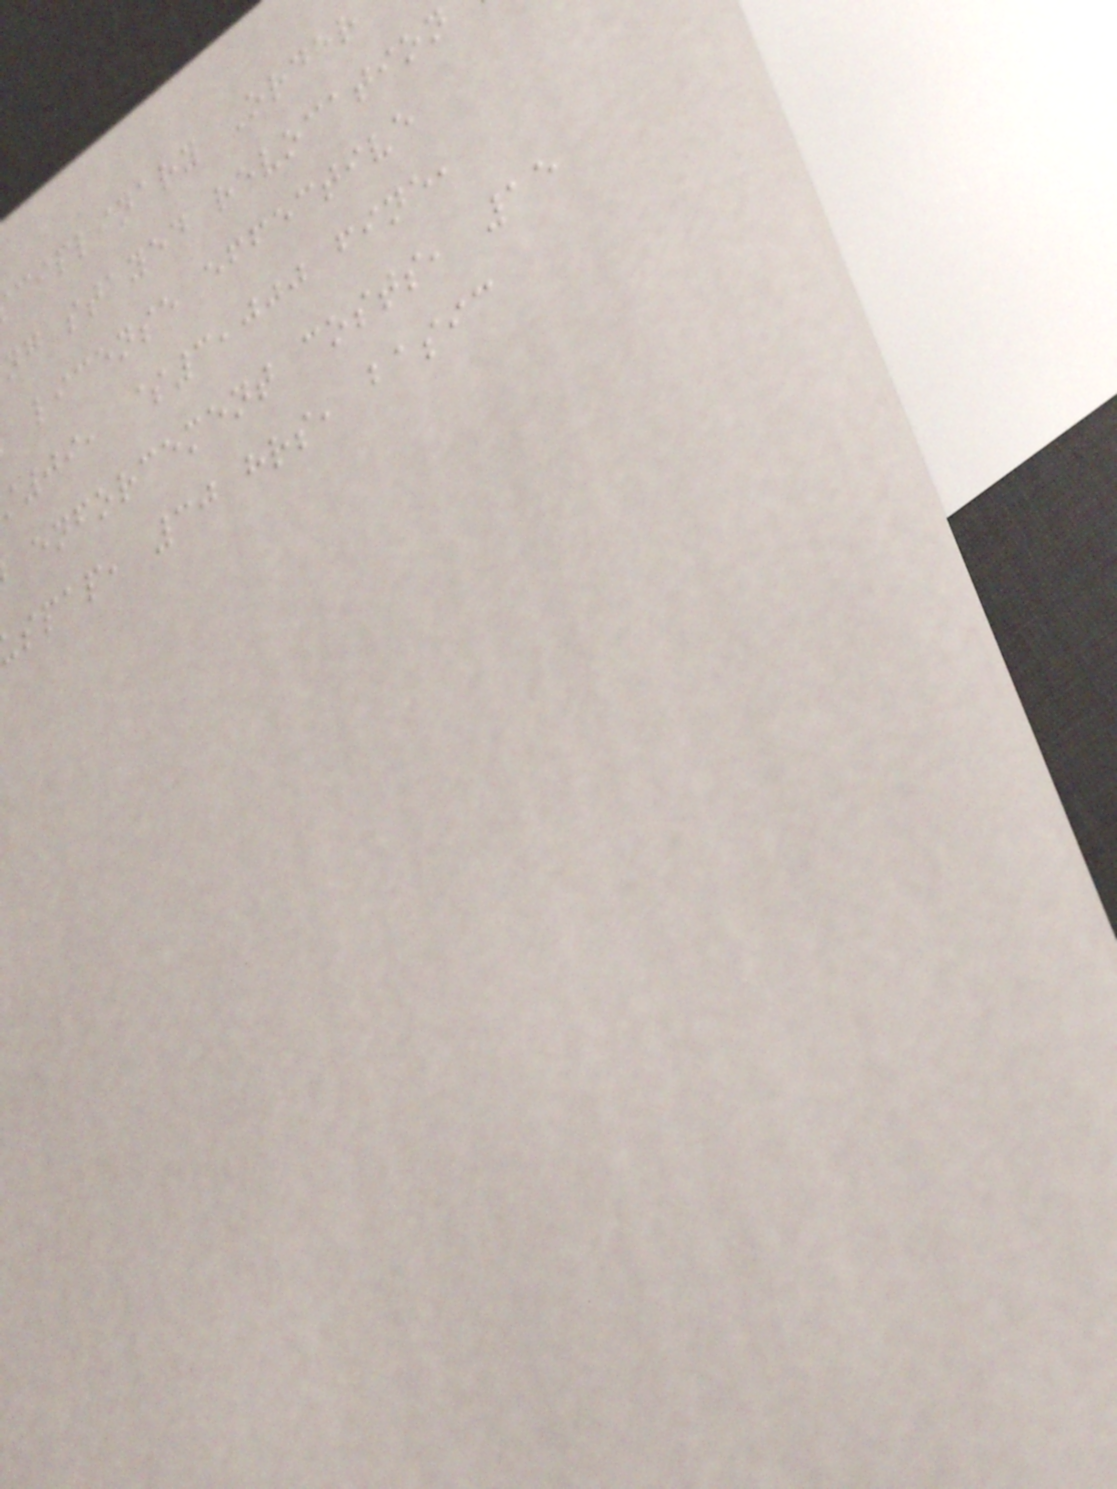ciplinary Order
ng stayed revocation
license effective
09, $3,000 fine,
enforcement costs, 15
spap, 30 hrs, basic
